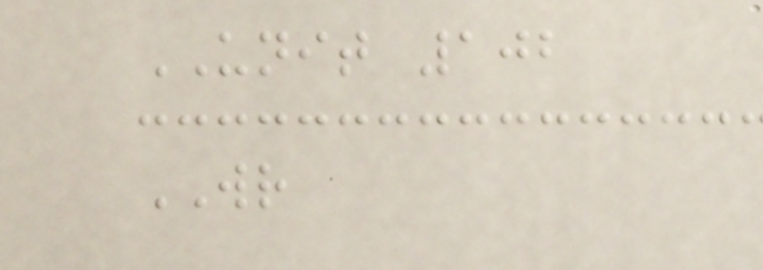UNIT 102
WR
